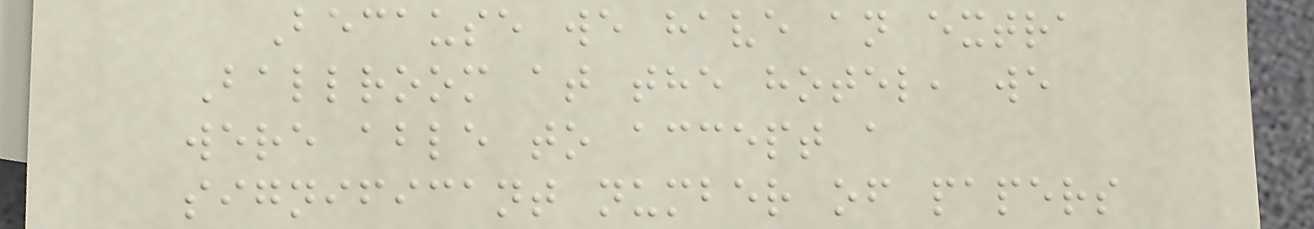Because we have an extra
Ballroom at the hotel, we
were able to accept a
significant number of papers
